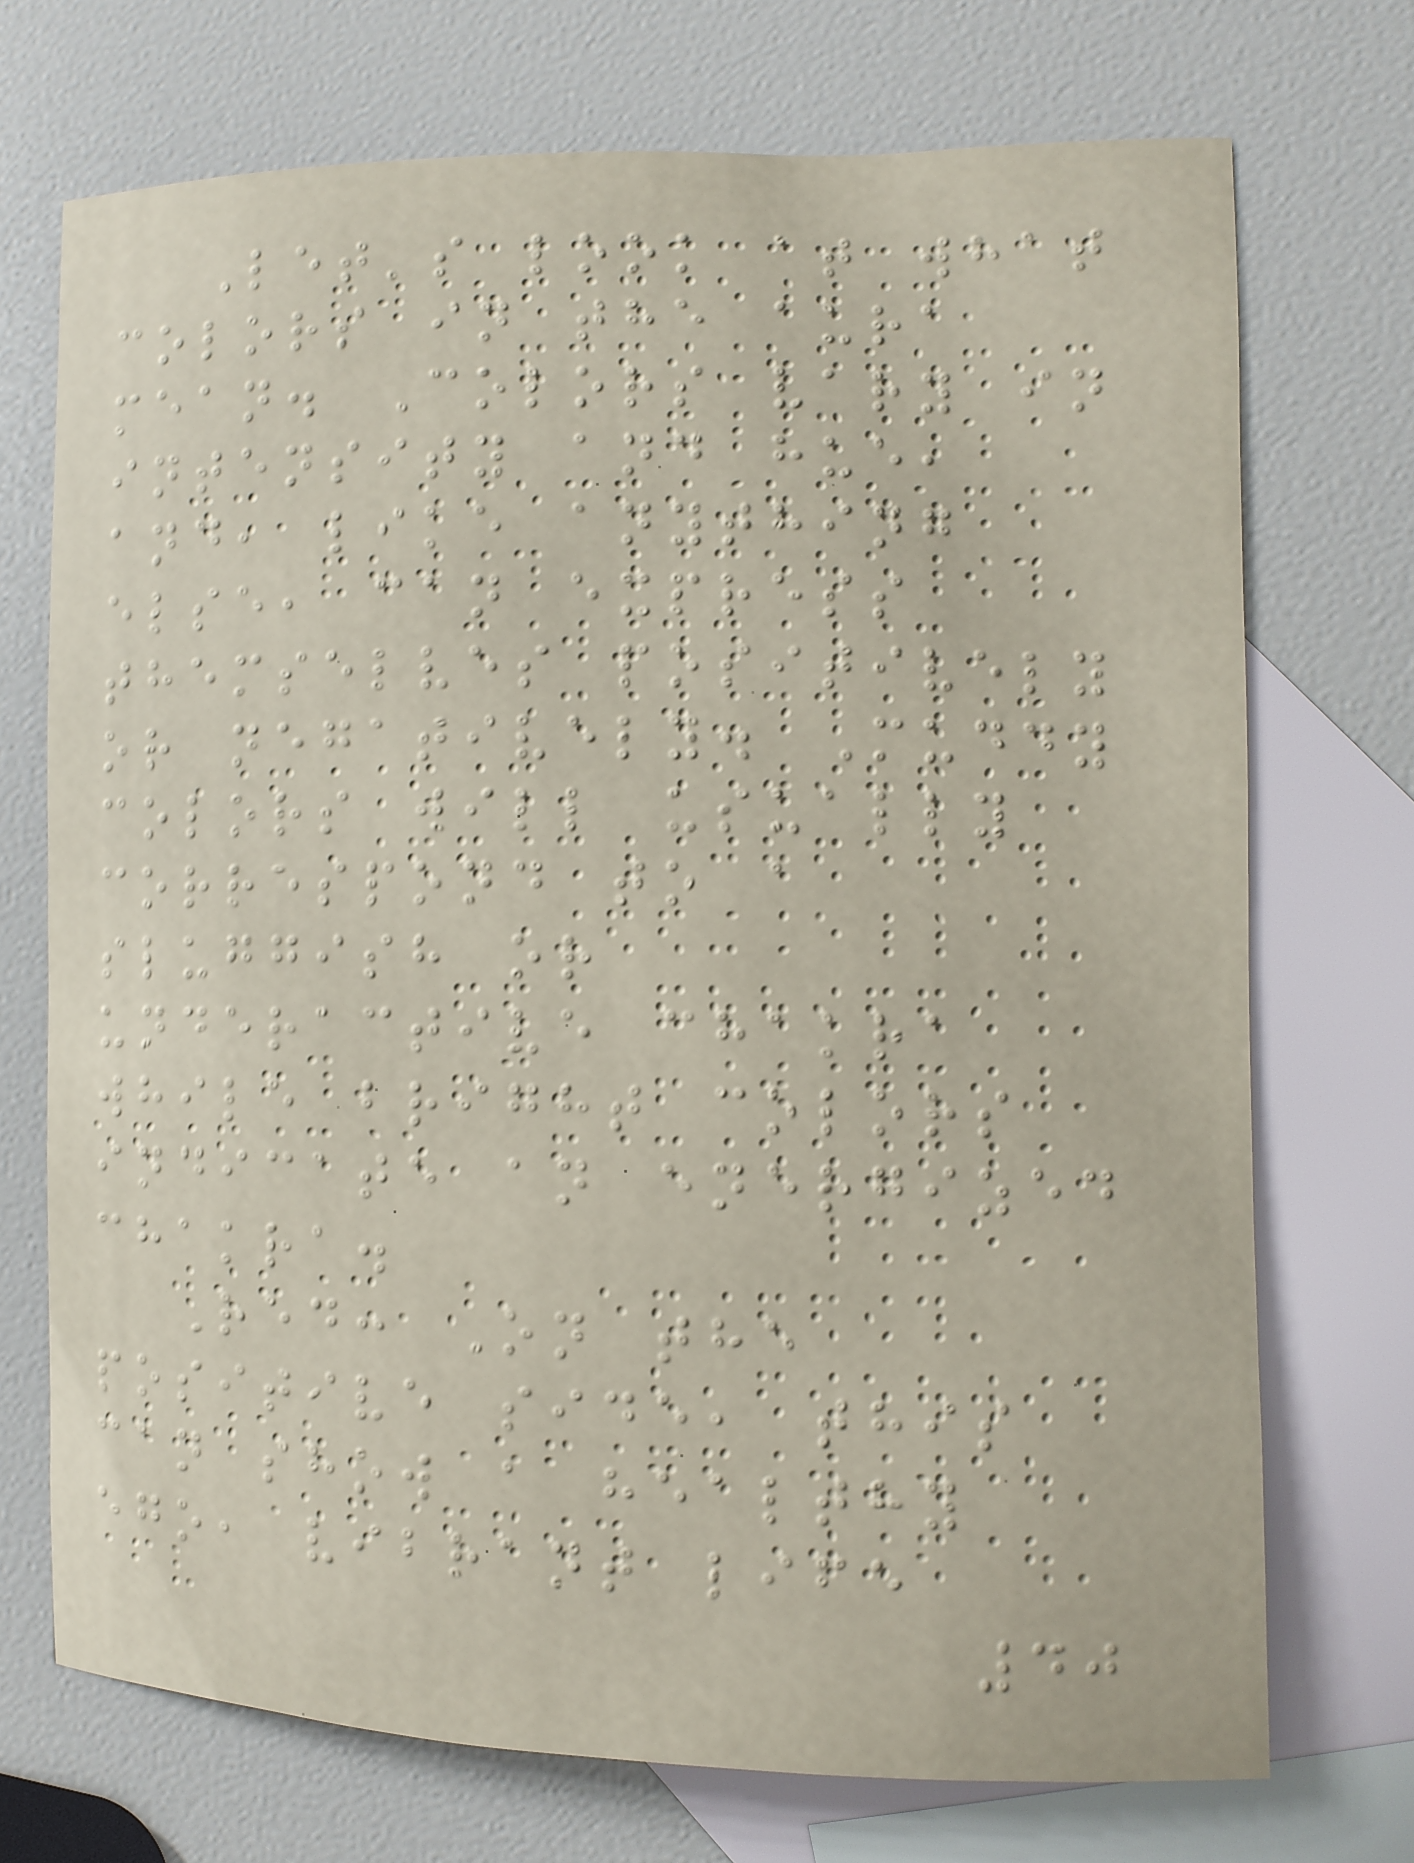Let's look at what
colors in the aura
mean. Colors vary in
intensity and hue,
and, like anything
else, can express
themselves positively
or negatively. Muddy
colors will usually
correspond to a
sluggish or
underactive chakra
while bright colors
indicate an energized
chakra.
Red: On the
positive side, this
can show a healthy
ego, vibrant life
40
